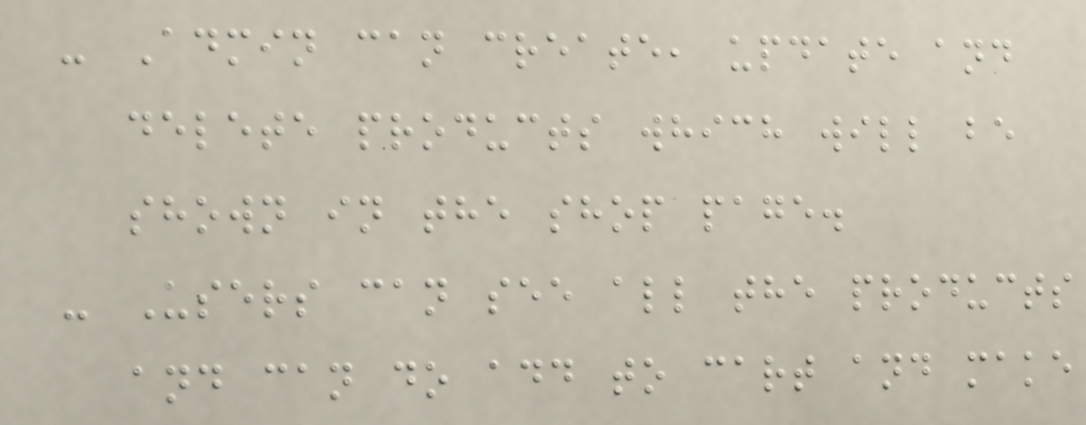- Admin can create, update and
delete products which will be
shown in the shop page.
- Users can see all the products
and can do add to cart and make
